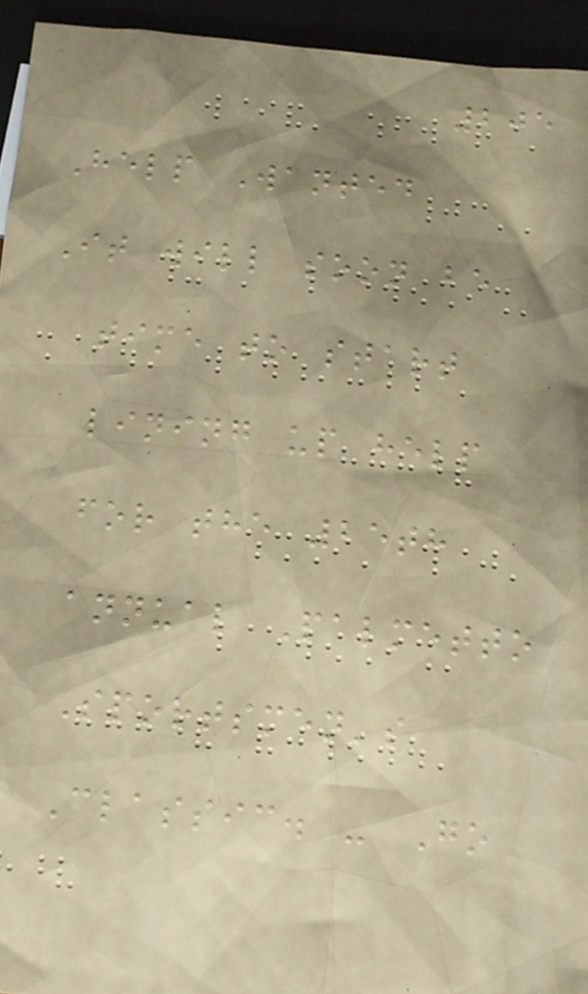205
Help Wanted
It will soon be
time to start
lining up help
for the 25th
annual Palmetto
Sportsmen's
Classic. - Go
